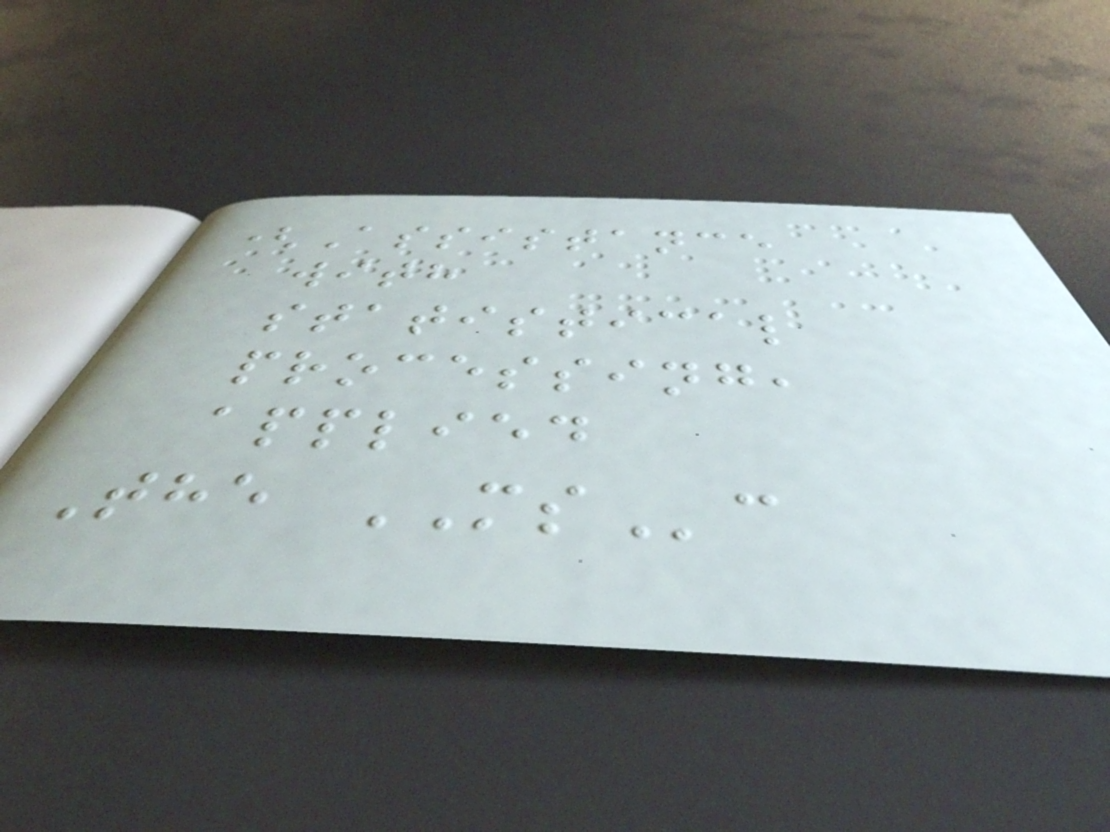(Assistance
with
statistical
processing,
applied
The MSc
